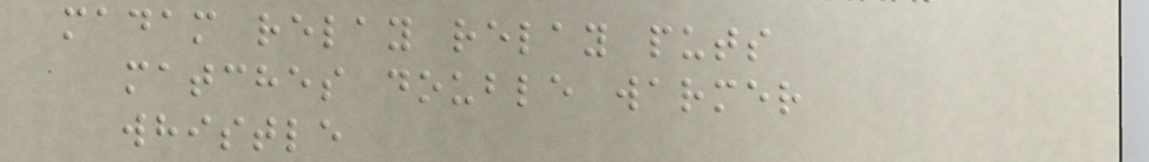madam relay relay puts
matches double warmer
whistle
